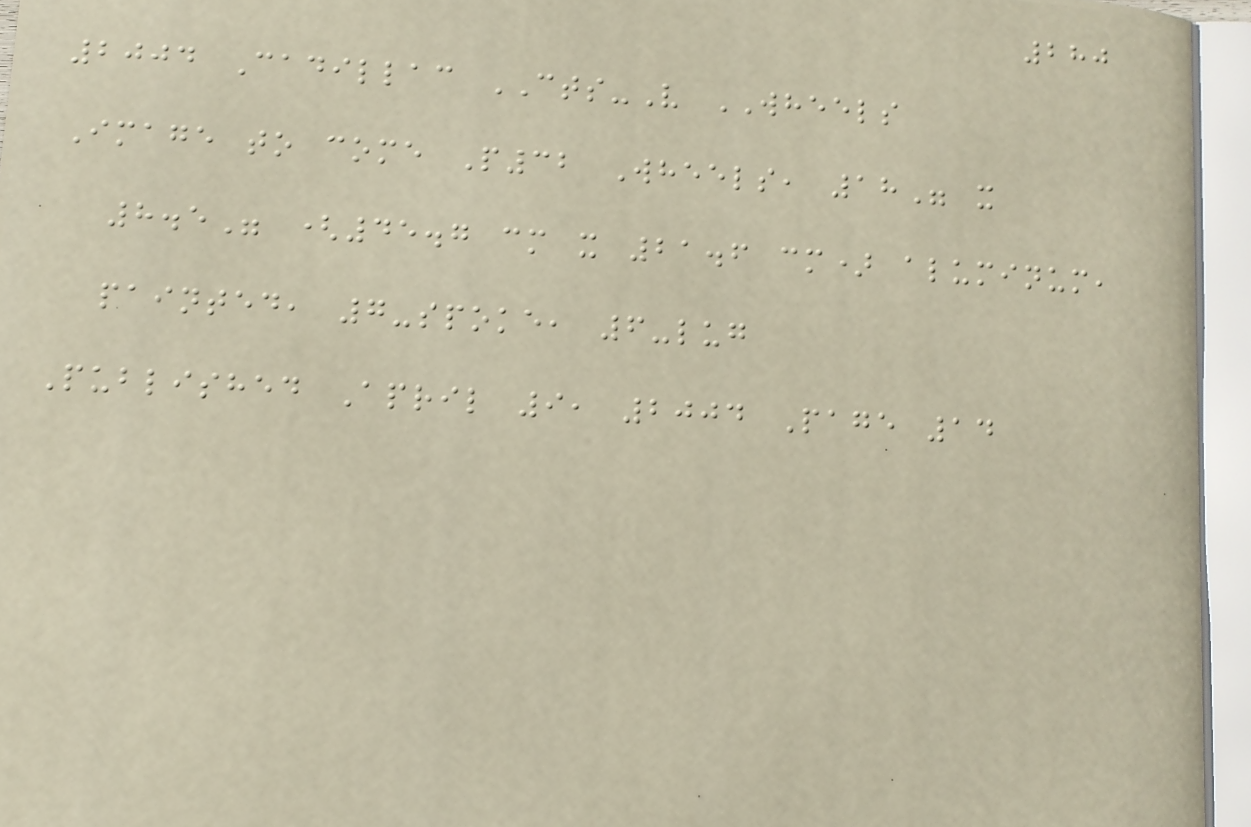280
2004 Cadillac CTS-V WHEELS
Image to come P32 Wheels, 18" x
8.5" (45.7 cm x 21.6 cm) aluminum,
painted, 7-spoke, 6-lug
Published April 9, 2004 Page 14
